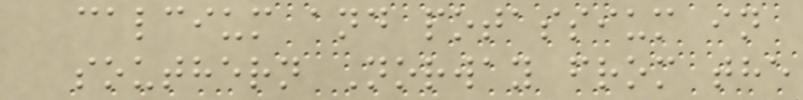calcium and potassium in
southern Norway from the
